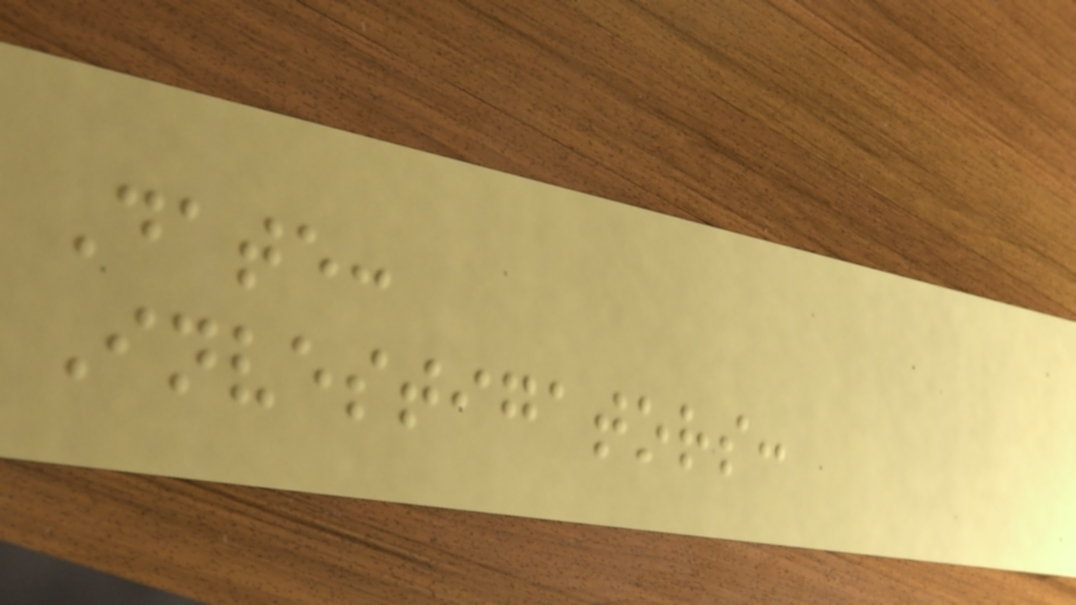Date:
Investigators:
